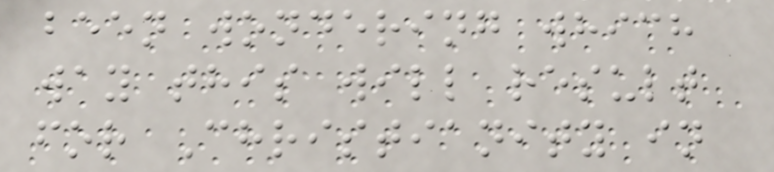been wondering which
way this will result
for Christianity in
